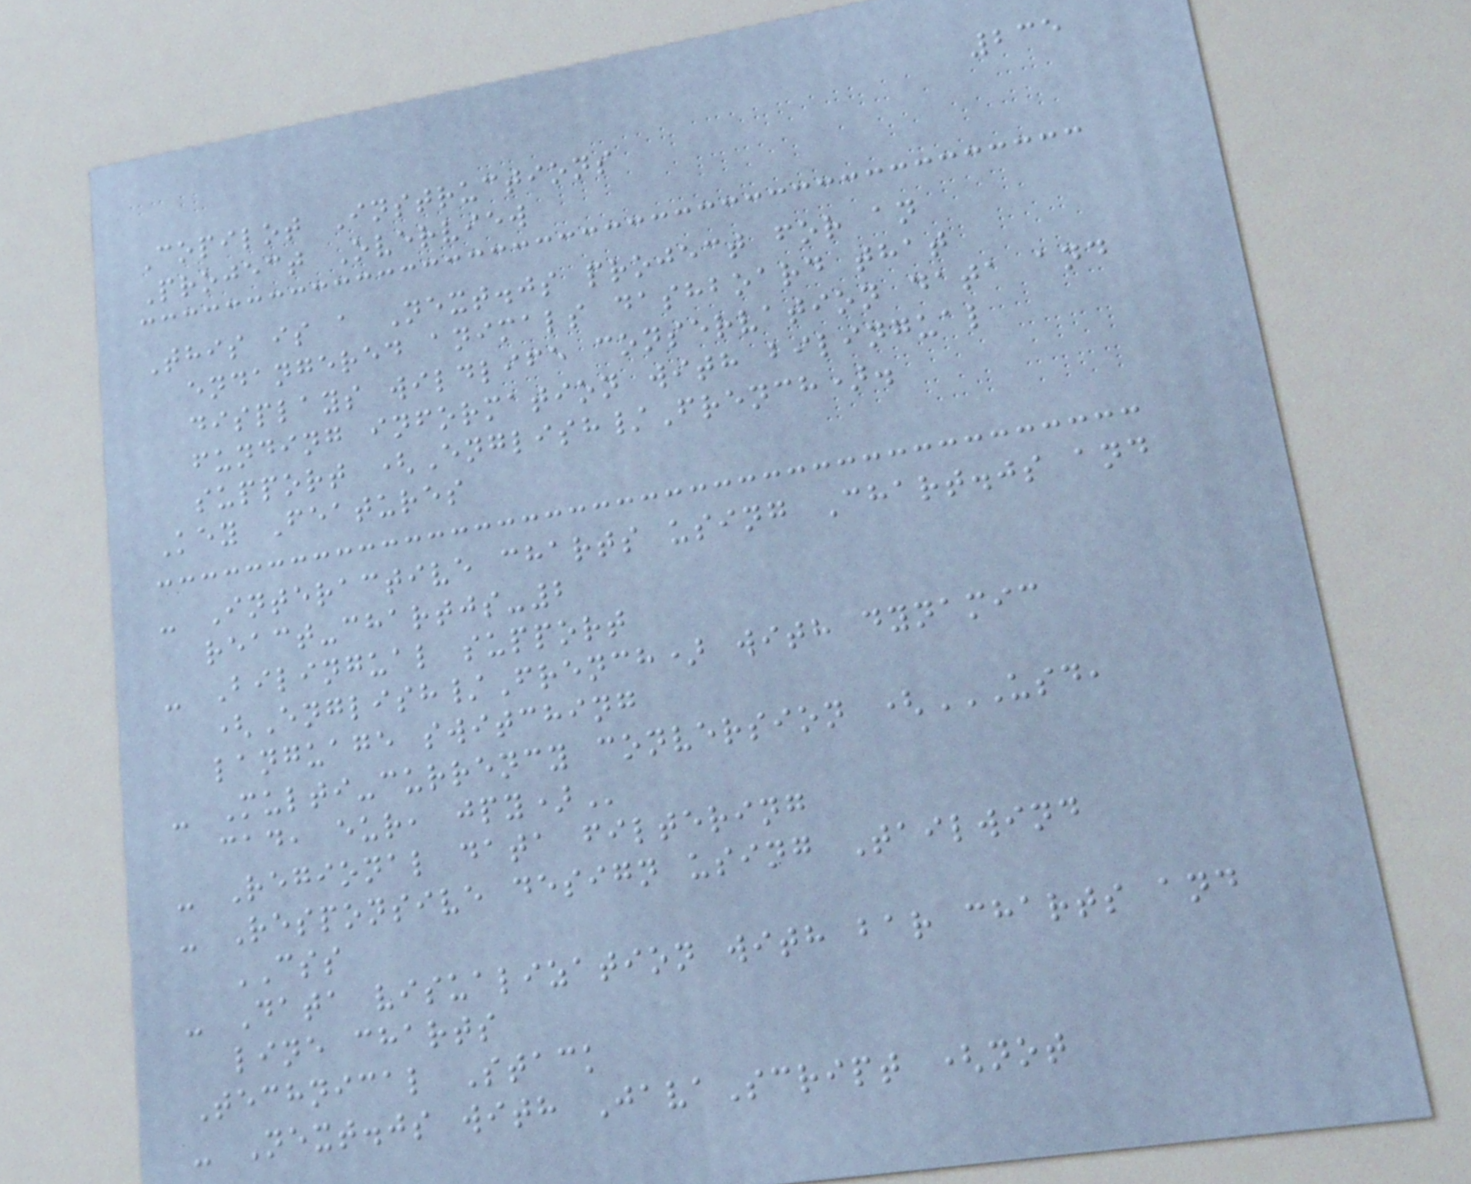235
Copilot Instructions
Project Overview
This is a Next.js project for an
endangered animals dashboard that
displays wildlife conservation data and
funding information with bilingual
support (English/French).
Key Features
- Interactive charts using Chart.js and
react-chartjs-2
- Bilingual support
(English/French) with dynamic
language switching
- Multi-currency conversion (USD,
CAD, EUR, JPY)
- Regional data filtering
- Responsive design using Tailwind
CSS
- Data visualization with bar charts and
line charts
Technical Stack
- Next.js with JavaScript (not
